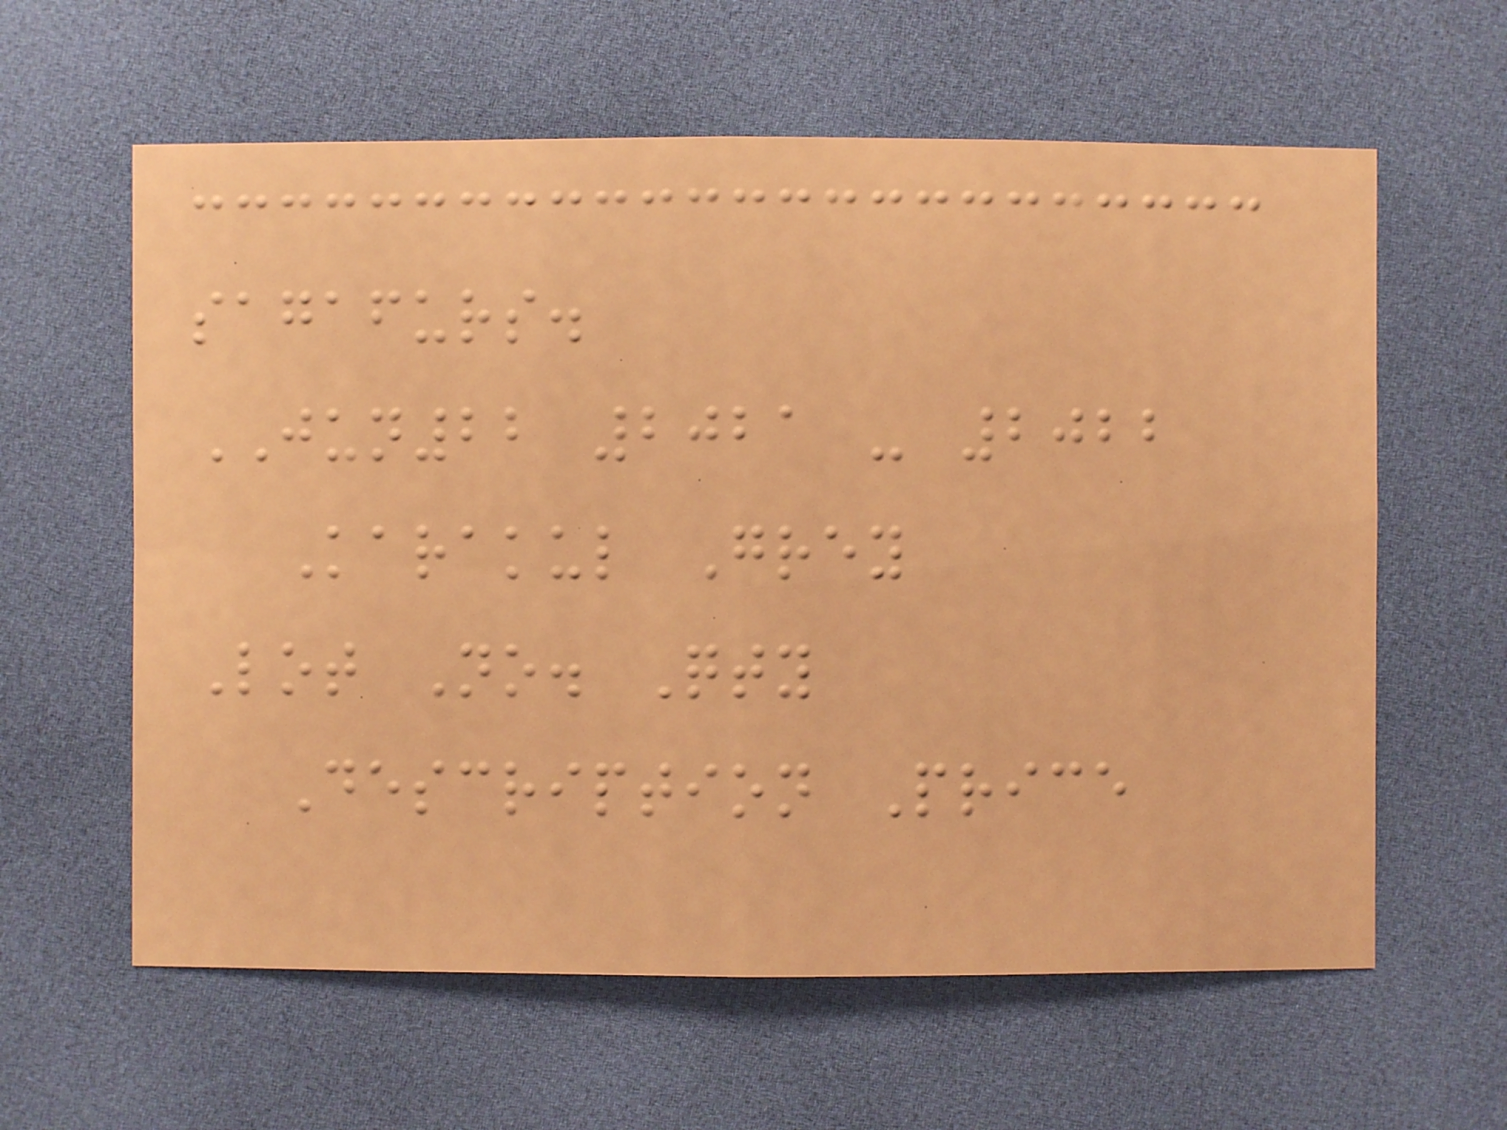sagafurs.
JUN22 2021 - 2022
Karakul Grey
Lot No. Qty
Description Price
